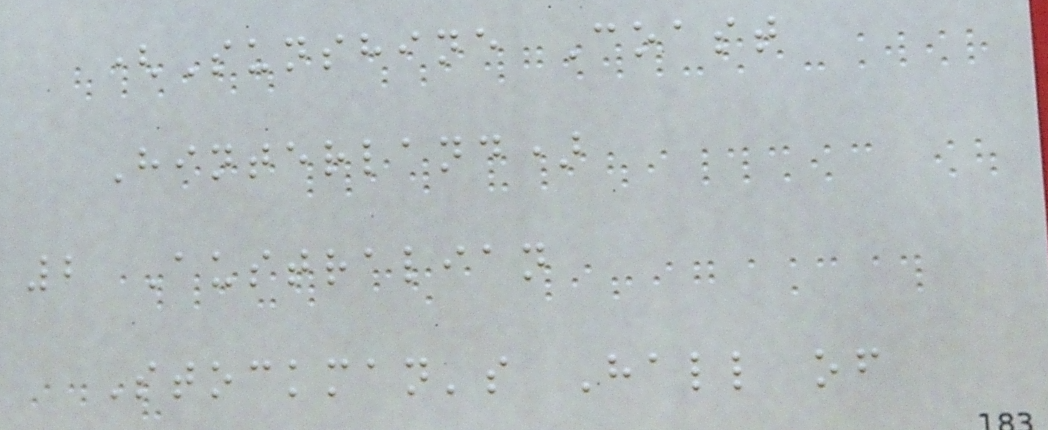(Sunshine Coast
Hinterland)
2 Australian
Stockman's Hall of
